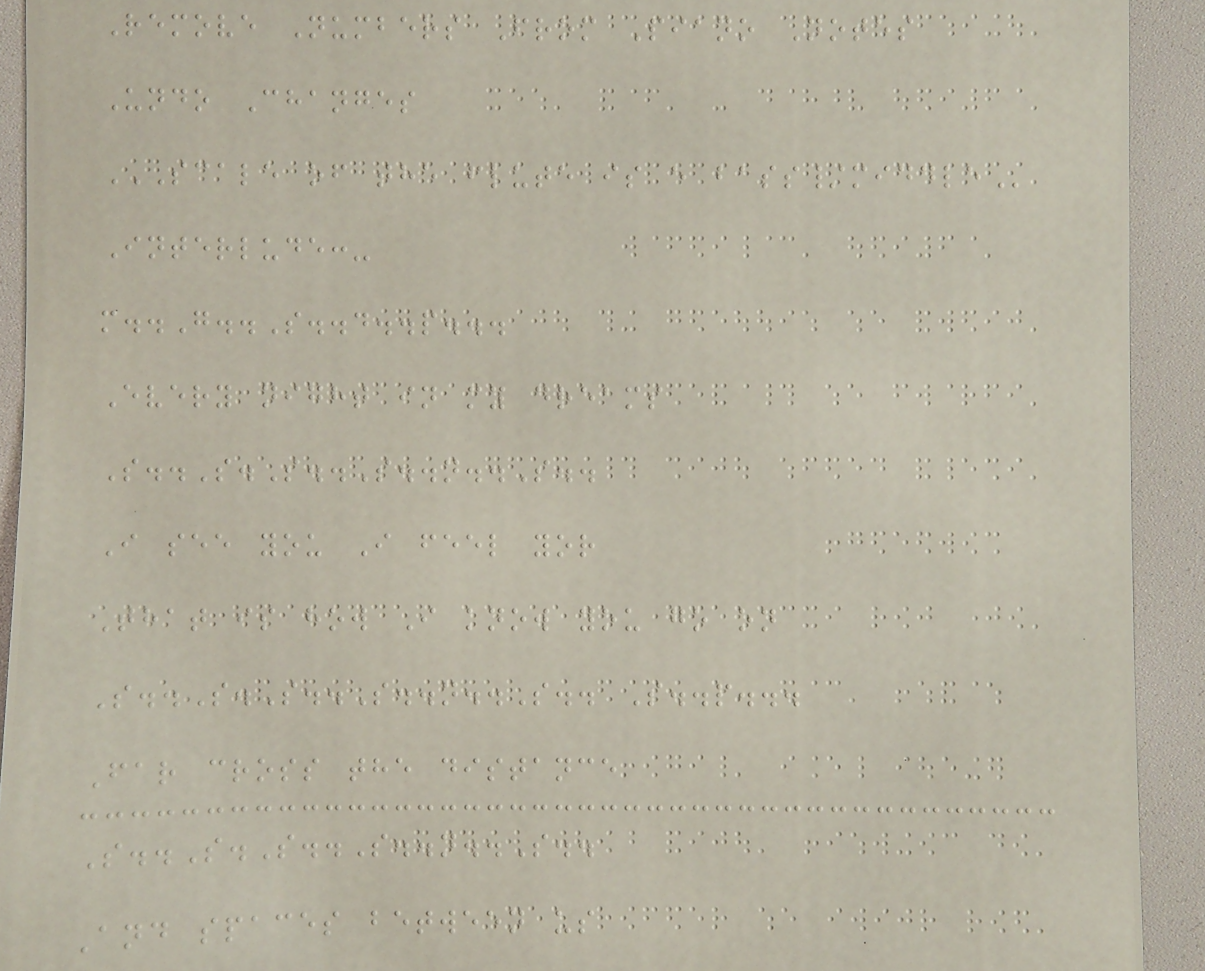Remove Numbers From Piano Notes
Undo Changes
SCALE OF THE FLUTE IS E BASS/MIDDLE
Interlude:-
m..G..S..d..p...
Every night in my dreams
S..S.S..S..n..S..
I see you I feel yor
That is how I know you go on
S..S.S..S..n..S.. S..p...
Far cross the distance
S..S.S..S..n..S..
And spaces between us
